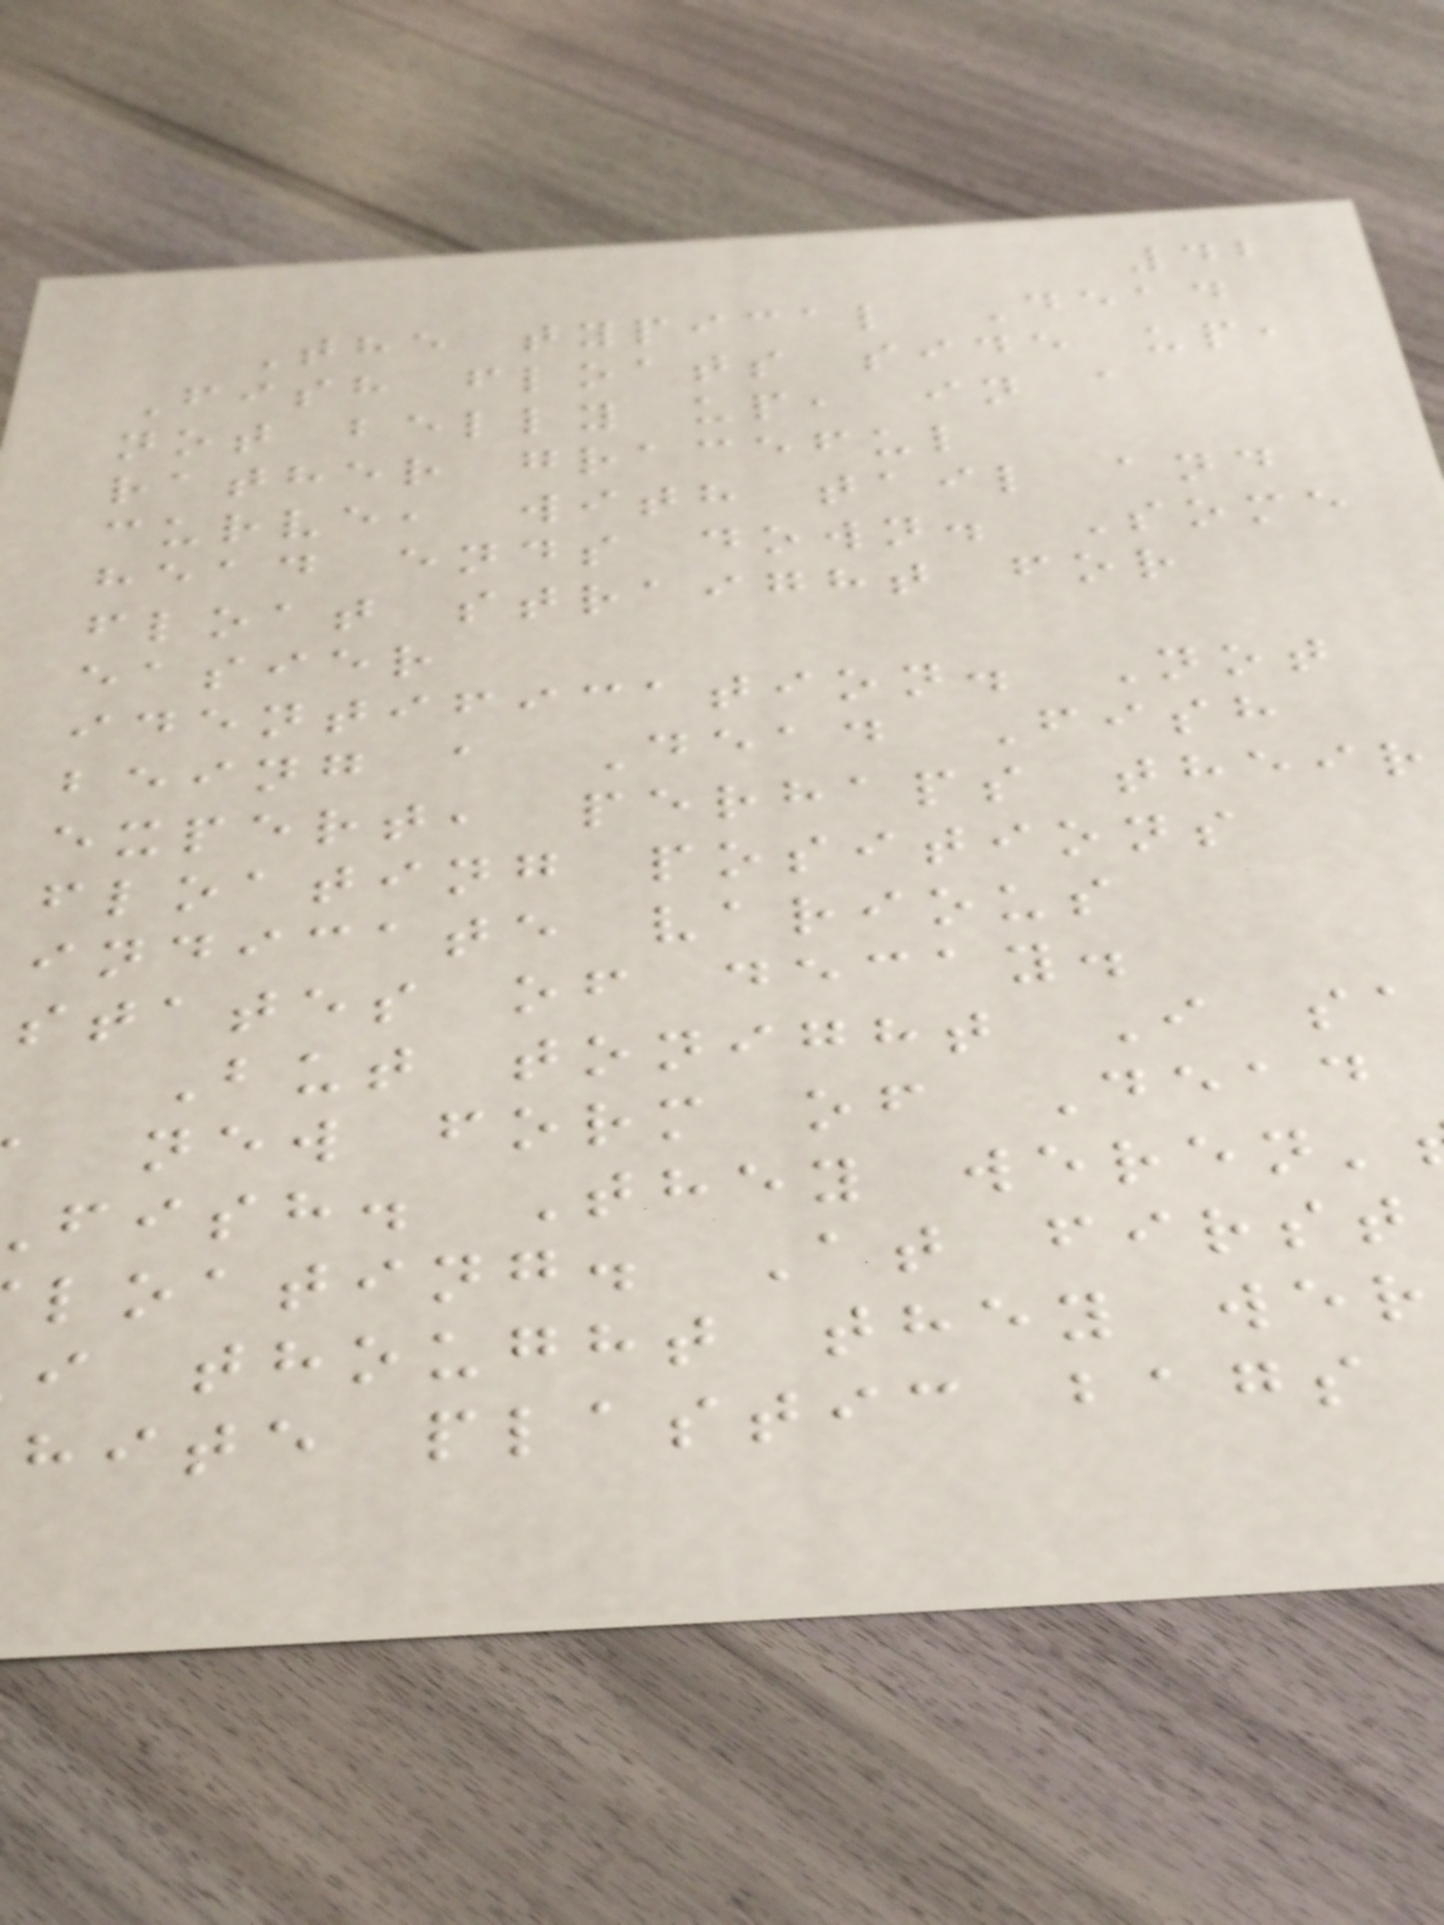42
The typical Dead
Fish floats side up,
not belly up, in a
rather graceful
curve, with tail and
head ends down. Some
float straight for
easier
identification. Not
being a Dead Fish
expert, perhaps their
floating positions
indicate various
states of decay.
But tonight I sa
new form of Dead
fish. They weren'
loating. At first
i thought they wer
hite plastic bags
